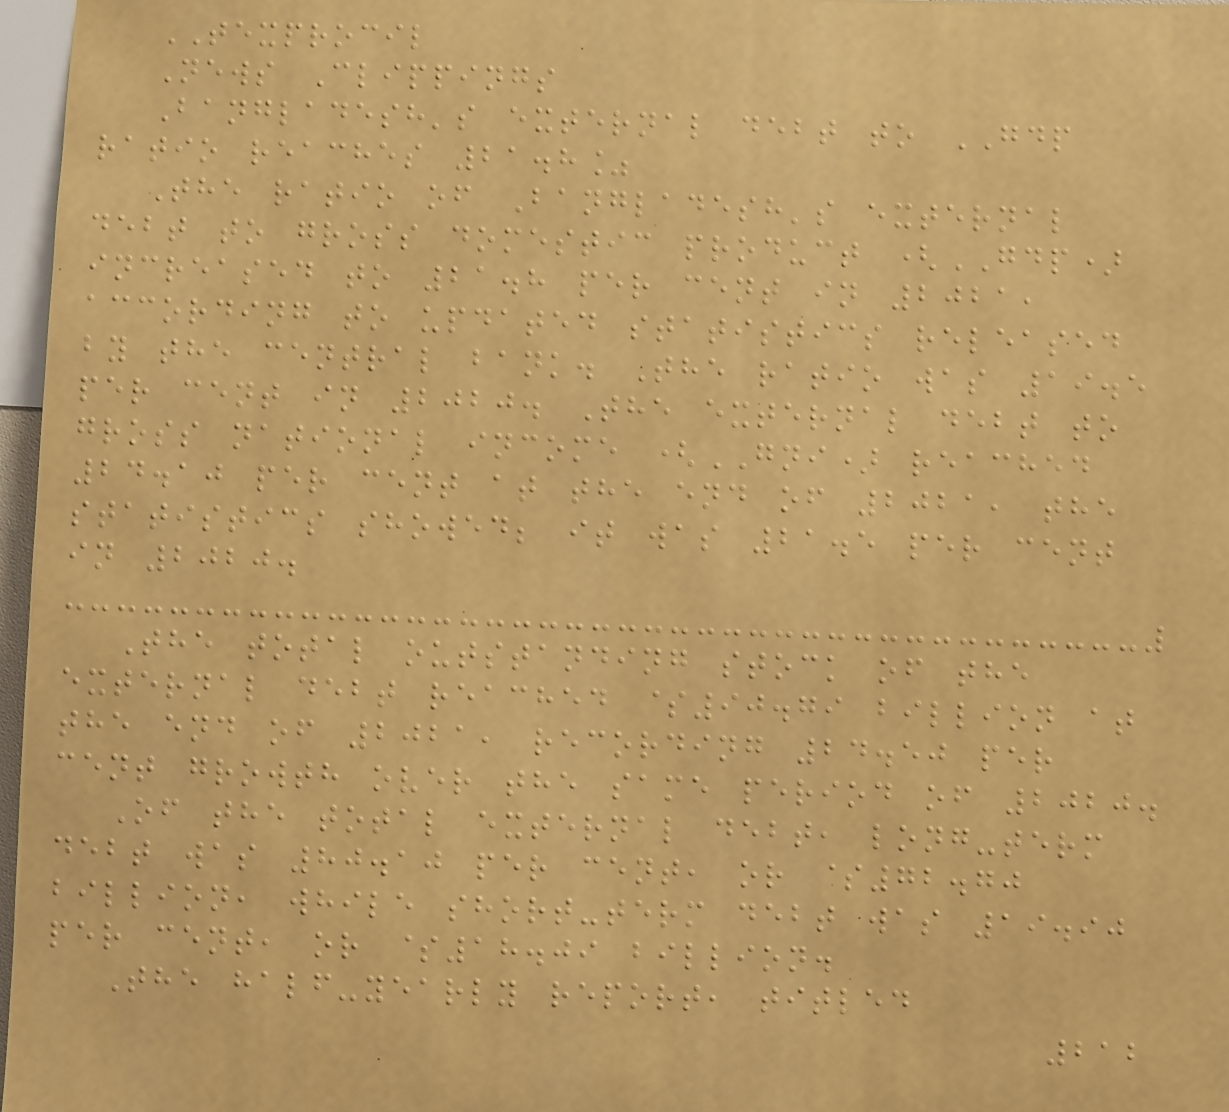TEXPROCIL
News Clippings
Bangladesh's external debt to GDP
ratio reaches 21.8%
The ratio of Bangladesh's external
debt to gross domestic product (GDP)
increased to 21.8 per cent in 2021,
according to updated statistics released
by the central bank. The ratio was 19.5
per cent in 2020. The external debt to
gross national income (GNI) reached
24.10 per cent at the end of 2021, the
statistics showed; it was 21.5 per cent
in 2020.
The total outstanding stock of the
external debt reached $90.79 billion at
the end of 2021, recording 24.50 per
cent growth over the same period of 2020.
Of the total external debt, long-term
debt was 80.10 per cent, or $72.70
billion, while short-term debt was 19.90
per cent, or $18.09 billion.
The half-yearly report, titled
212
